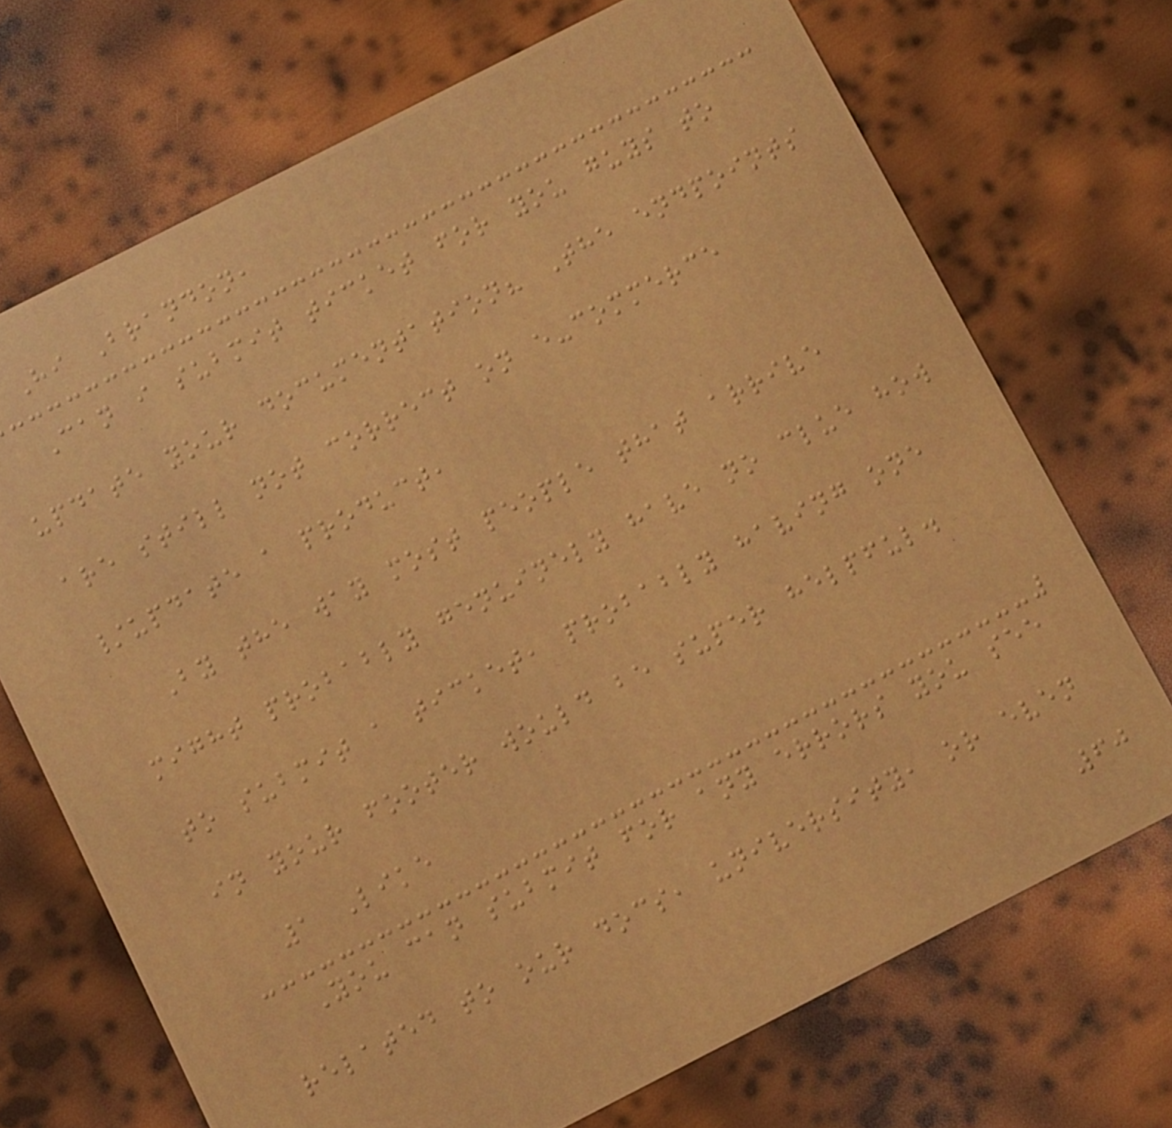Hi Brandon,
Can i submit ticket for you guys to
update your documentation? The endpoints
are still not correct on e-commerce
/update a product,
By the way most people that arrive
might probably genuinely have no clue how
to submit a ticket, probably having one
in your footer would be super helpful.
1 Like
You can submit for any errors you see
related to our docs, university, or even
60
